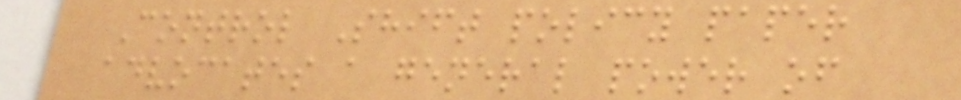Control Shift policy paper
advocates a general power of
